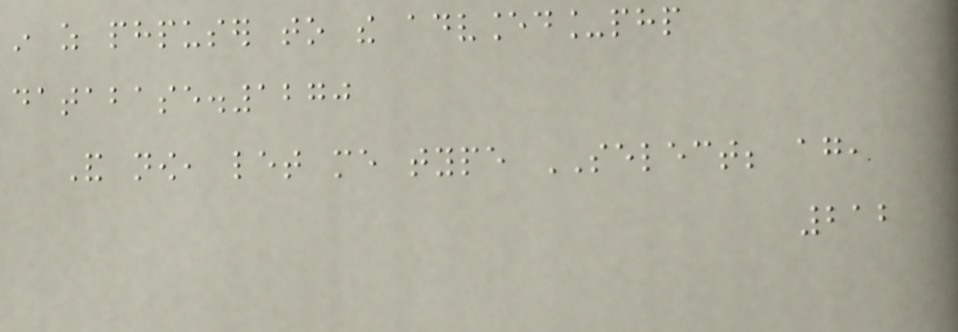in as phpuser to the advanced_php
database.1270
And now, let me type SELECT; again,
212
